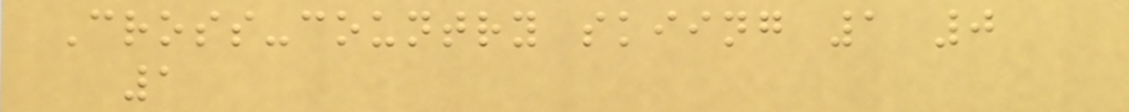Cross-country skiing 1 0
1
